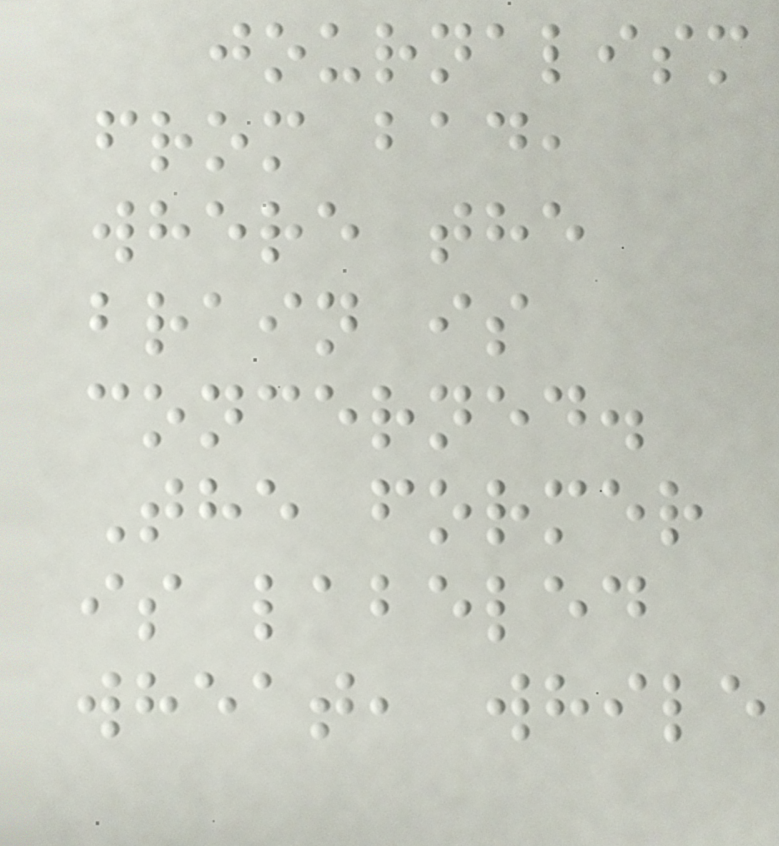journalism
from bad,
where the
brain is
concerned.
The former
is labeled
wheat, while
